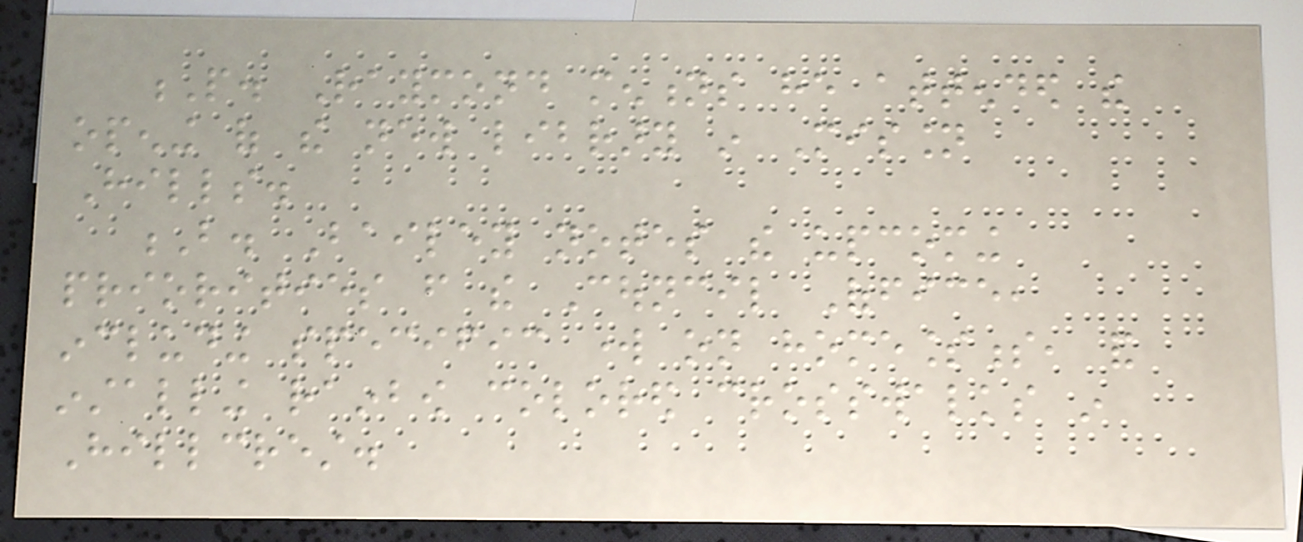P. Raymond mentions he attended the
opening of the new library in Mission
Hills.
B. Bailey notes the upcoming
priorities from the Council Office,
including specific work on homelessness, and
installing rainbow colored crosswalks in
Hillcrest.
